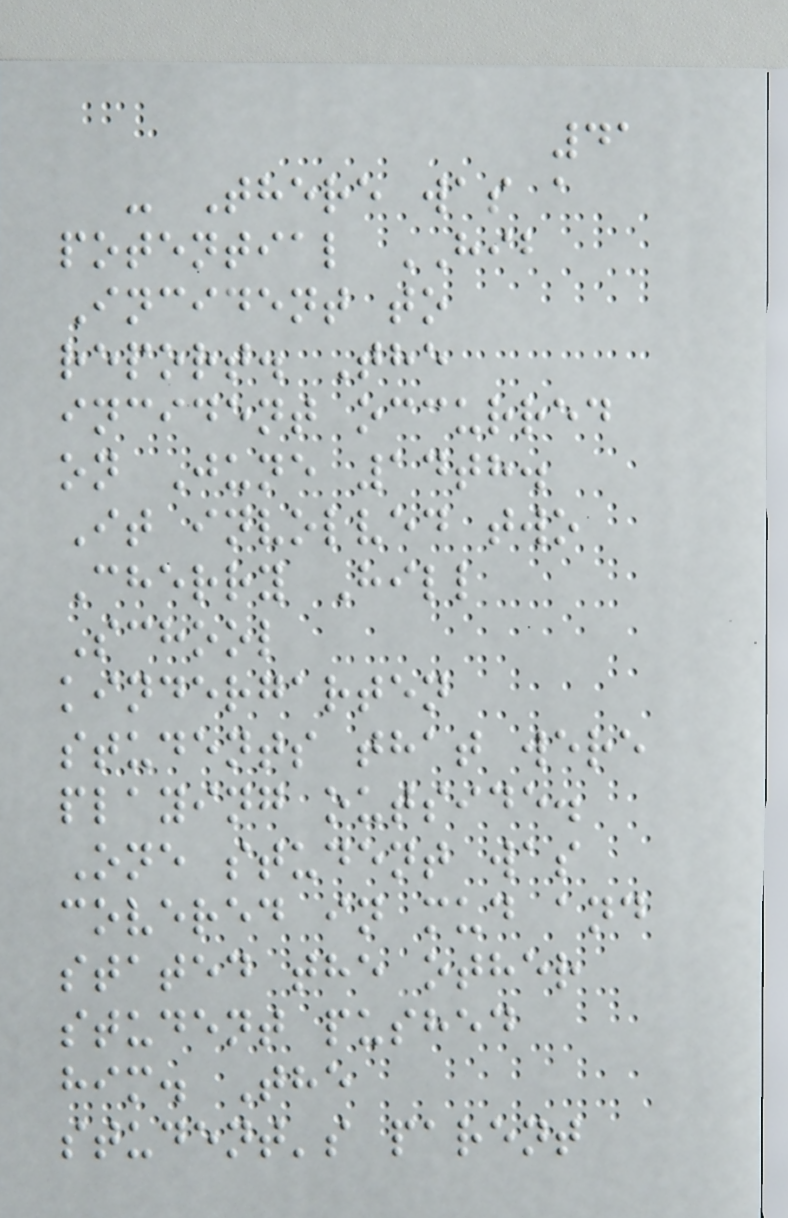41
- There was a
potential HIB
Incident to
report. The
incident occurred
on June 14th.
It involved two
Cherry Hill
School
kindergarten
students that were
playing outside.
One student was
covered in mud and
stated the other
student pushed
him. The
student's parent
